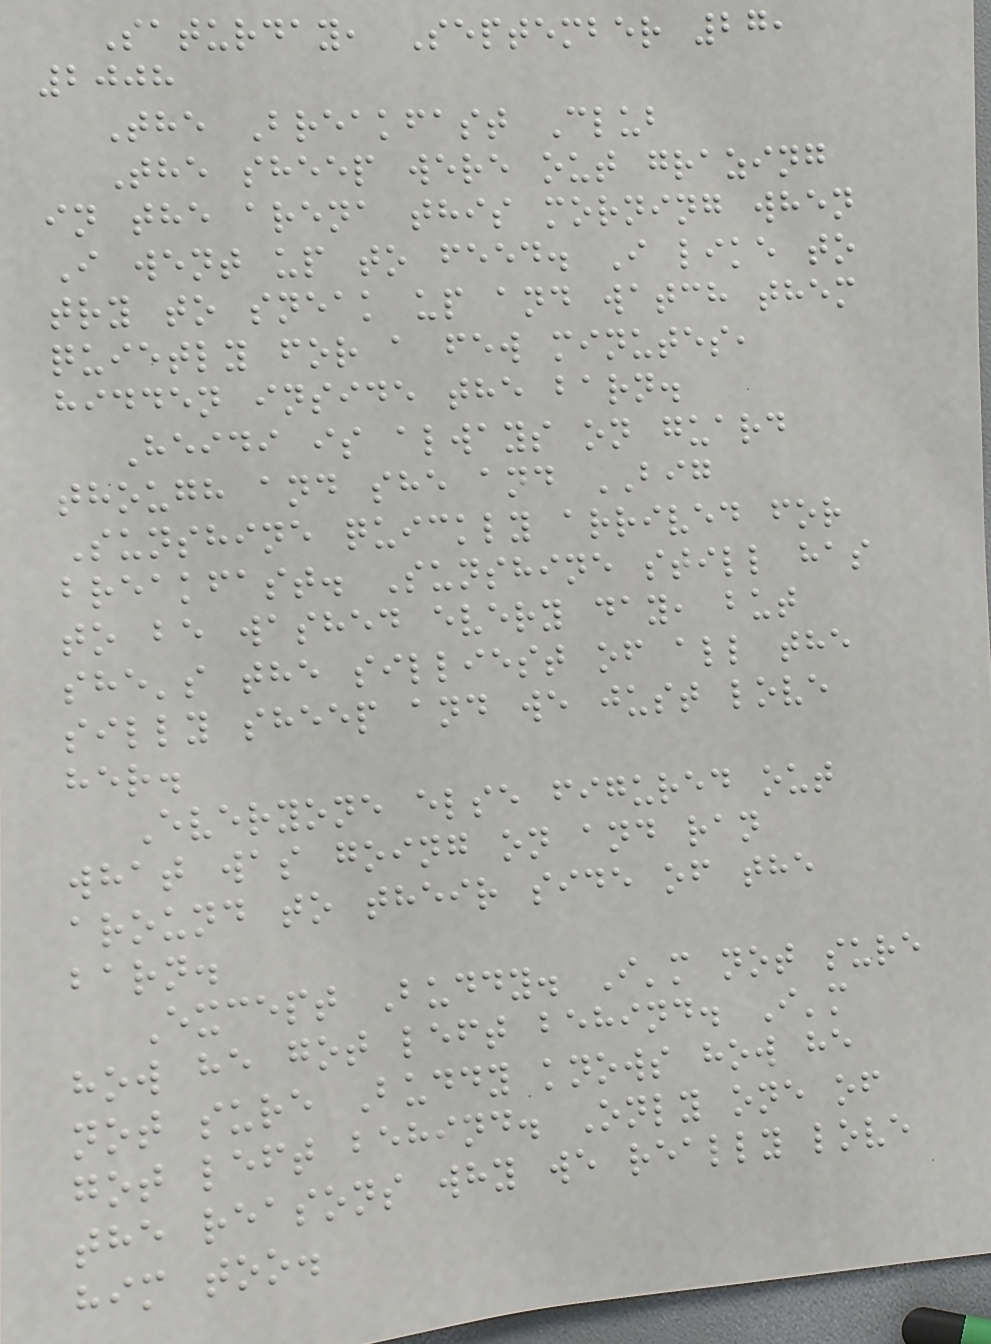Saturday, September 27,
2008
The Breakfast Club
The sheep were out grazing
in the arena this morning when
I went up to feed. I like to
try to sneak up and watch them
quietly for a few minutes,
hidden inside the barn.
Heidi is always on guard
though and she and BIG
Sunshine quickly arrived for
breakfast. Sunshine still has
to be washed every day, but
she's the silliest of all the
silly sheep and we just love
her.
Everyone else figured out
what was going on and ran
around to their side of the
barn.
Except Buddy. I'm not sure
how he got left behind. I'm
not sure Buddy knows how he
got left behind. Only one of
the reasons why we really love
him too.
